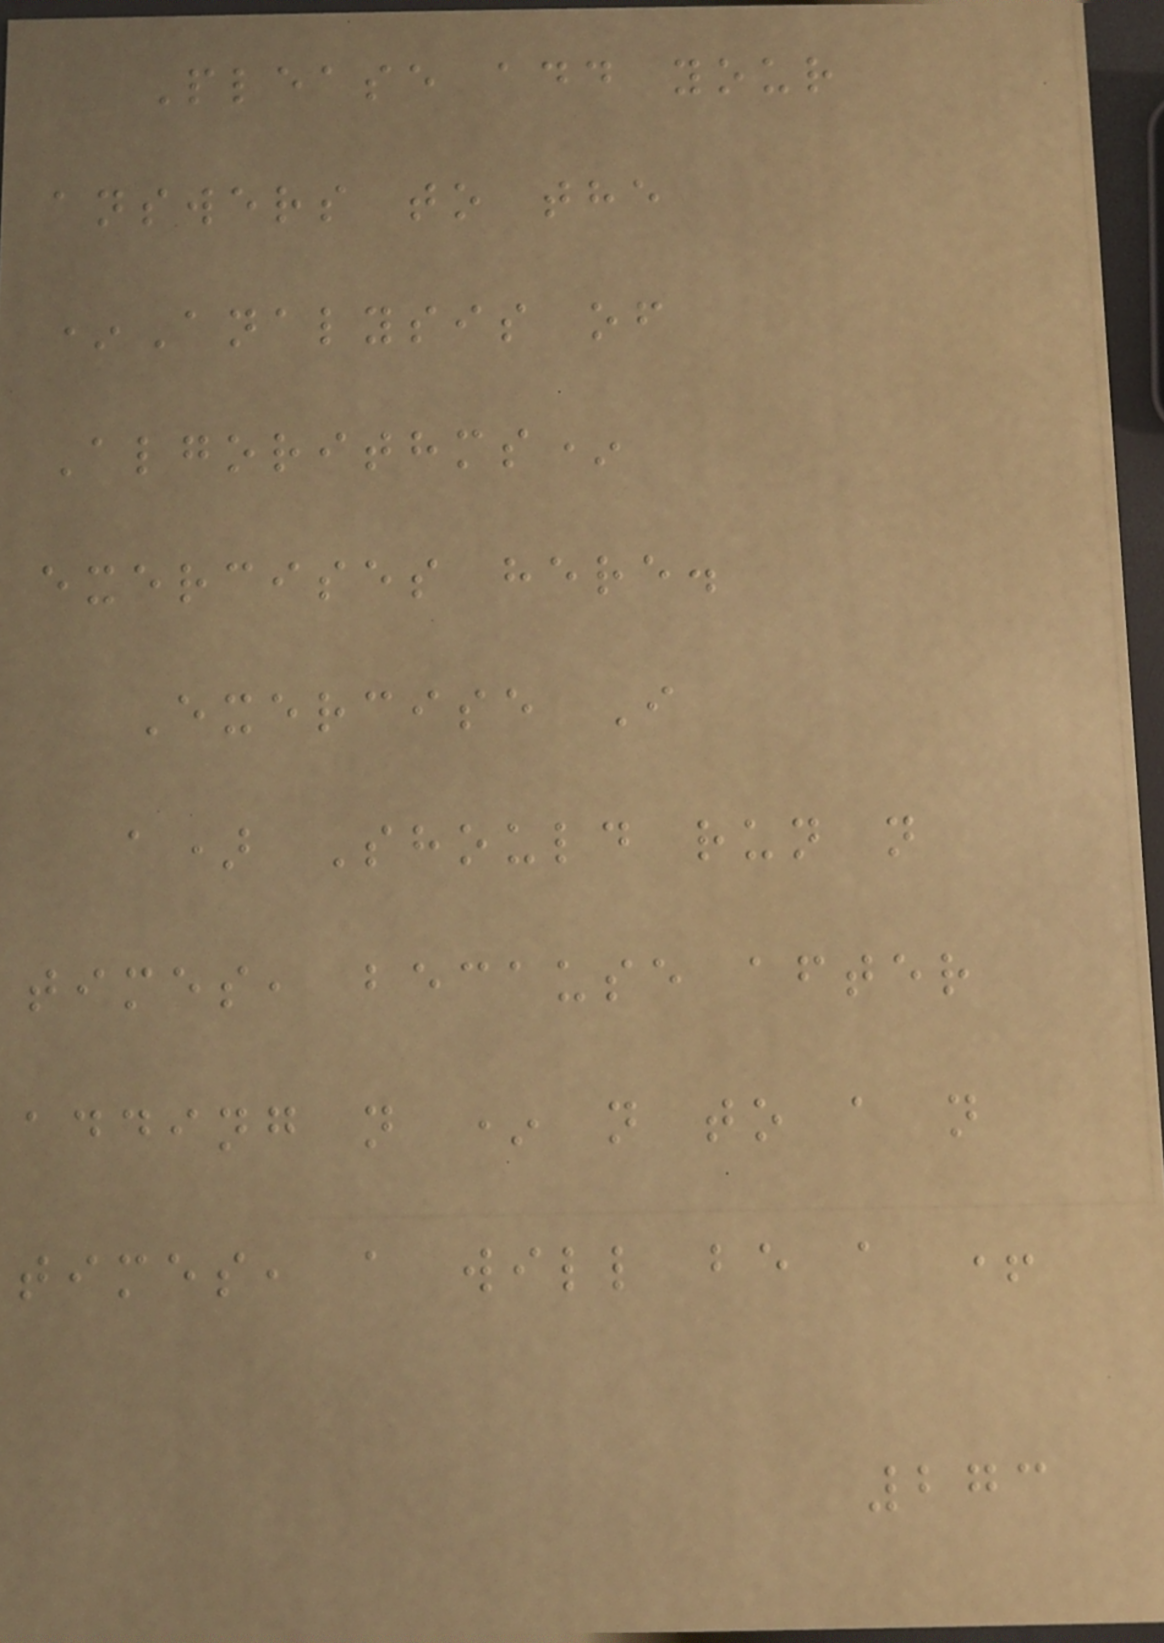Please add your
answers to the
*Analysis of
Algorithms*
exercises here.
Exercise I
a) Should run n
times, because after
adding n * n to a n
times, a will be a +
273
